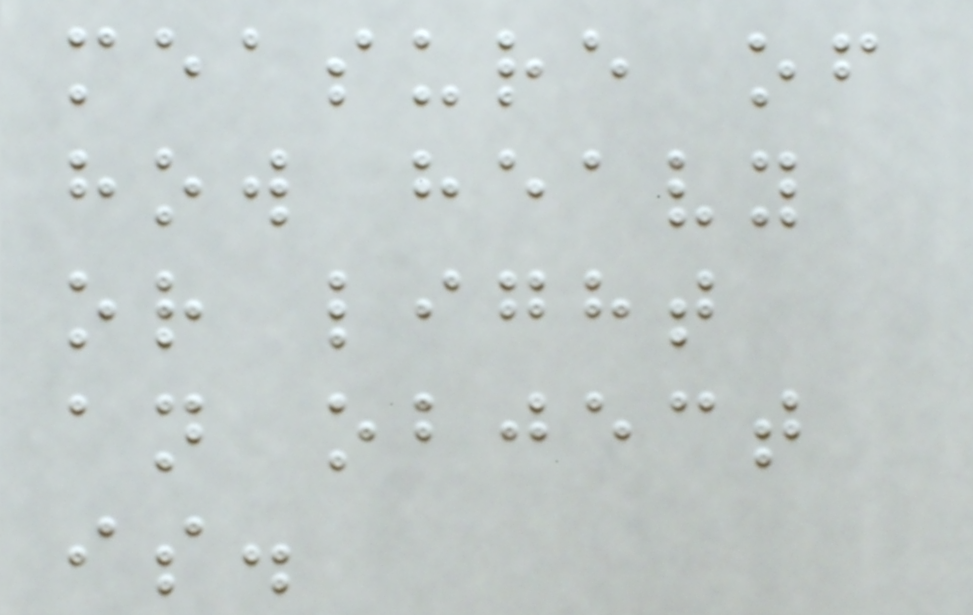measure of
how heavy
or light
an object
is.
